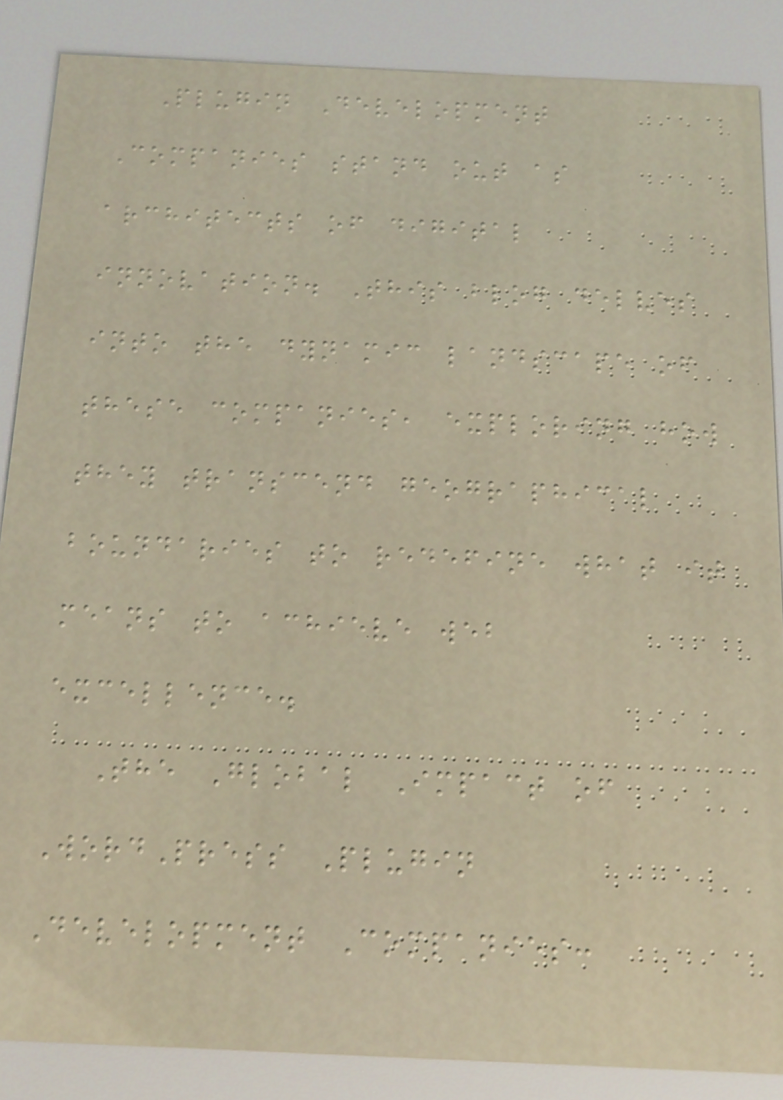Plugin Development
Companies stand out as
architects of digital
innovation. This blog delves
into the dynamic landscape of
these companies, exploring how
they transcend geographical
boundaries to redefine what it
means to achieve web
excellence.
The Global Impact of
WordPress Plugin
Development Companies:
